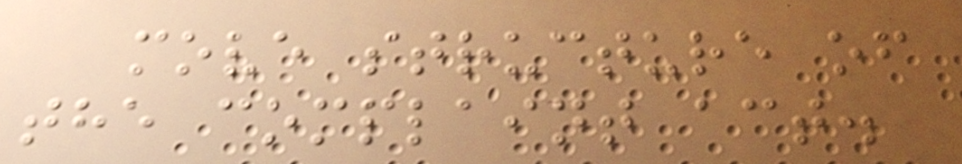move structure of
the complaint act.
